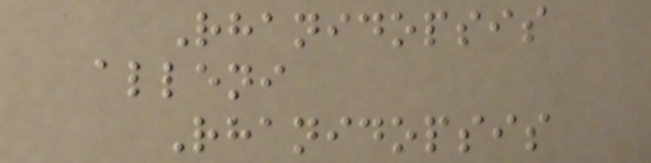Rhanidopsis
alleni
Rhanidopsis
